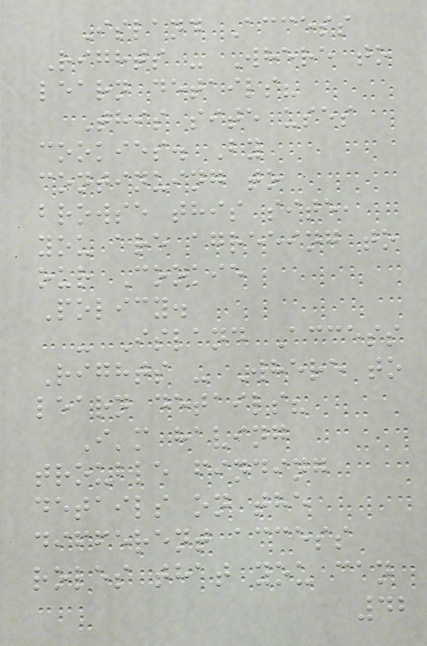Island Access
Rights - Where to
learn details?
This site uses
cookies. By
continuing to
browse this site,
you are agreeing to
our Cookie
Policy.
- Island Access
Rights - Where to
learn details?
I'm having
trouble finding
details on the
different access
roles that you can
42
